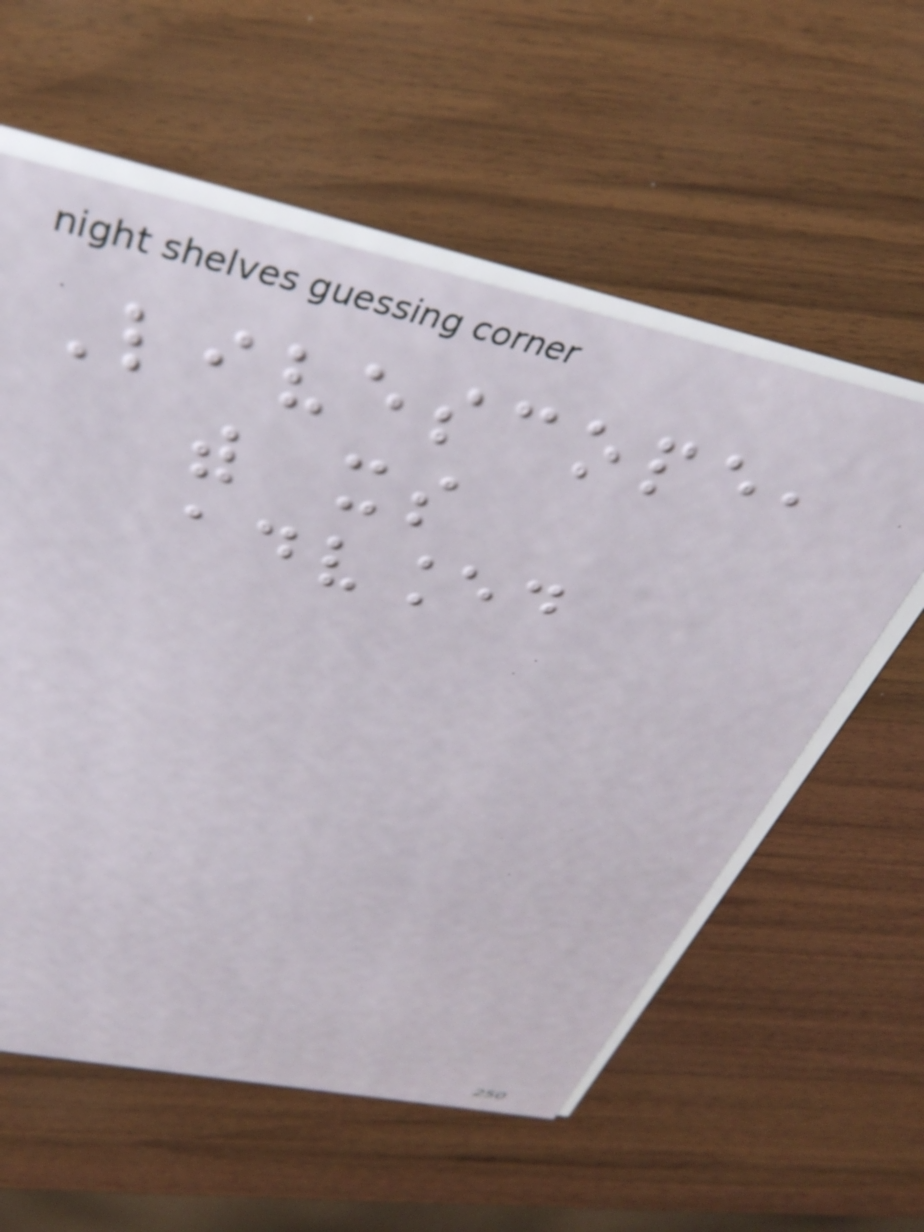Livescope,
with its
advanced
